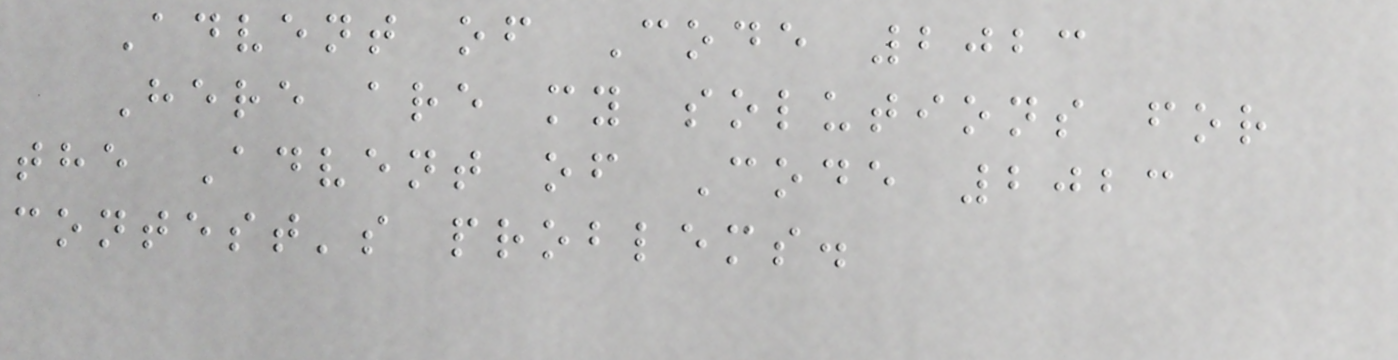Advent of Code 2023
Here are my solutions for
the Advent of Code 2023
contest's problems.
